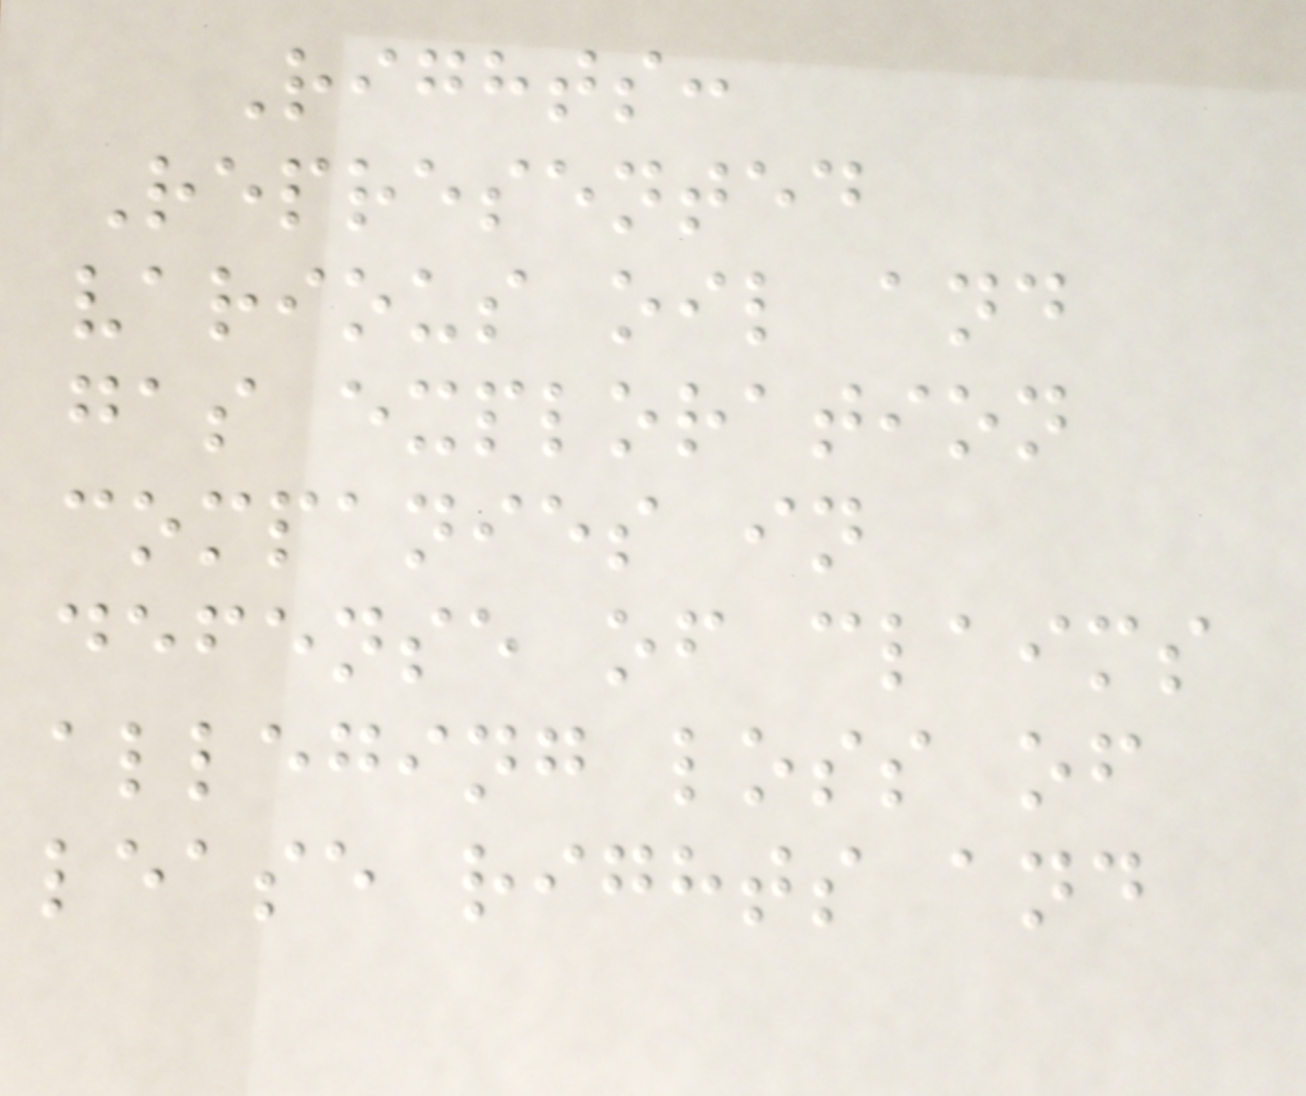Rights:
Represented
various oil and
gas exploration
companies in
defense of claims
alleging loss of
lease rights and
